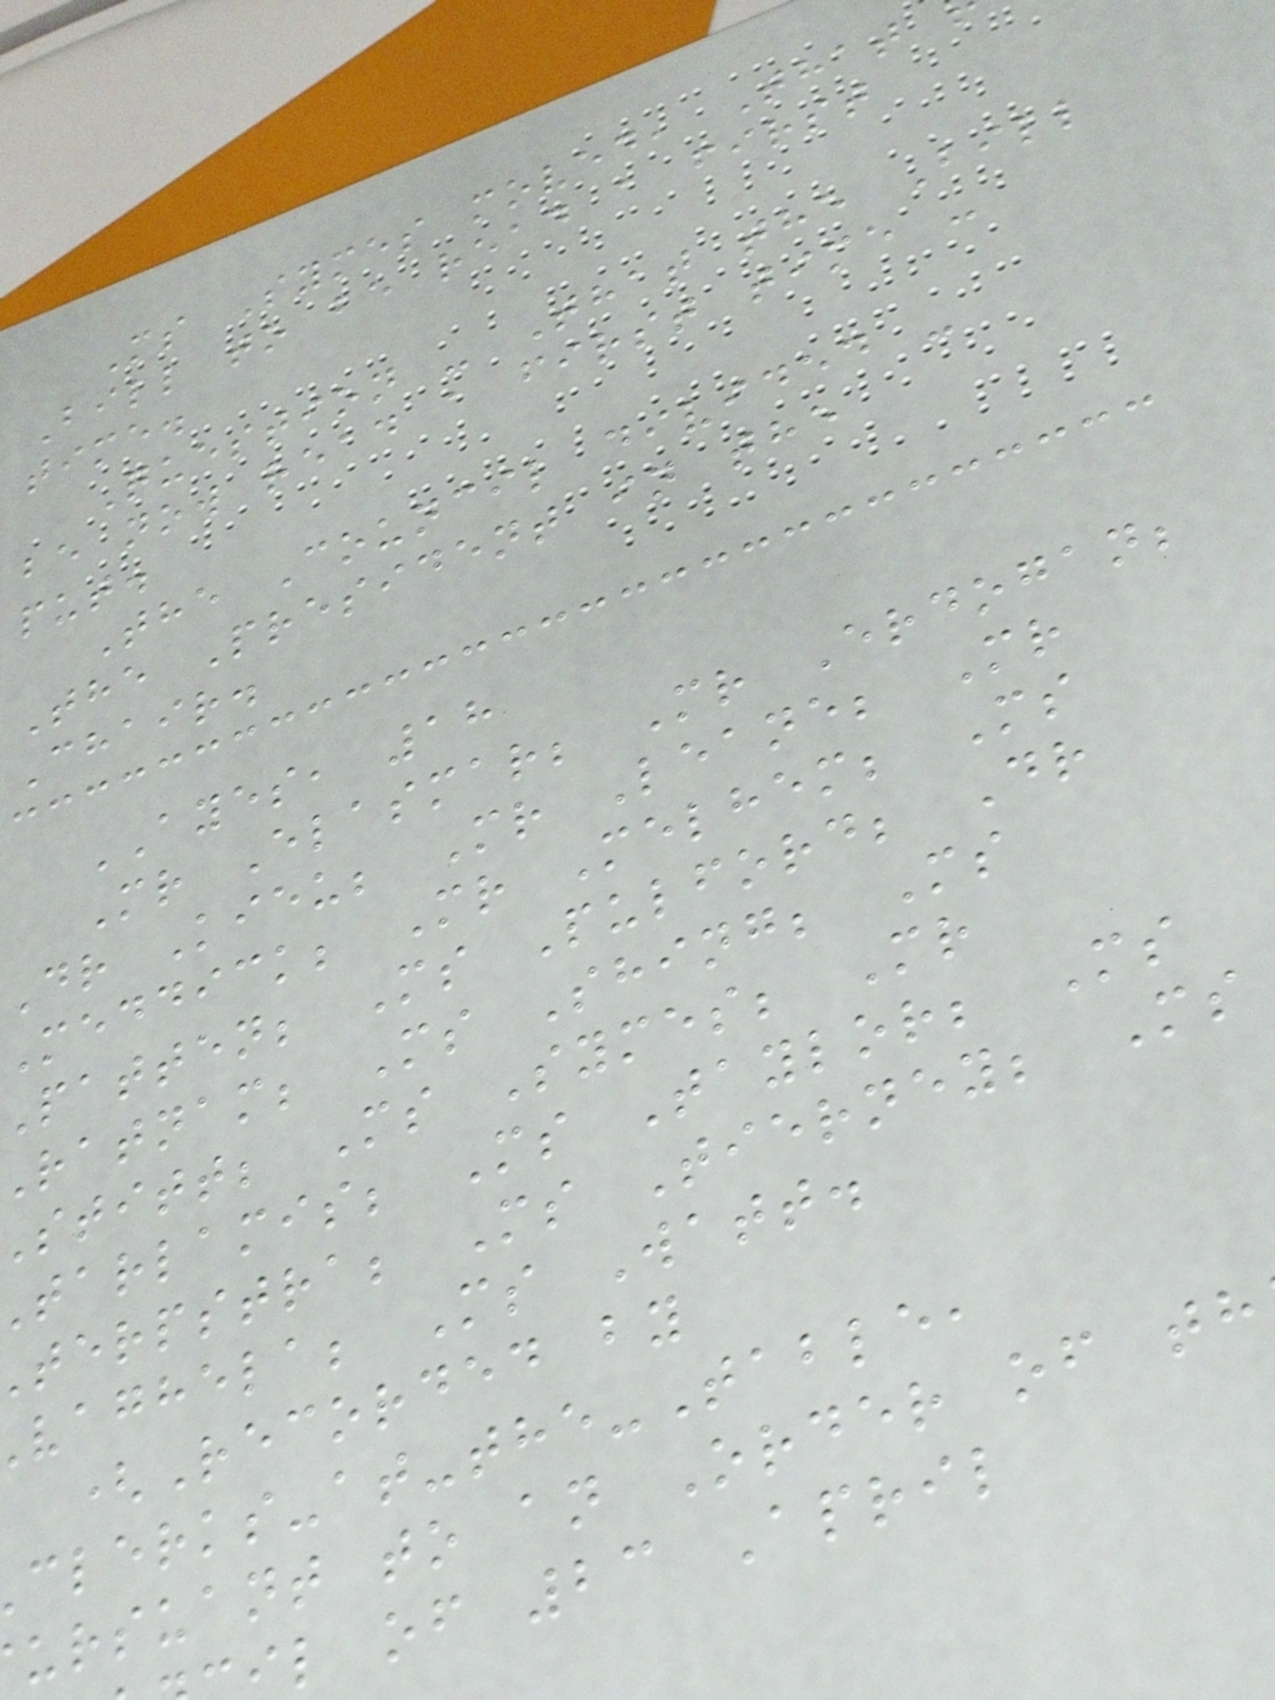Ms Symes moved, That
Bill to be read a first
time.
Question - That the Bill
be now read a first time -
put.
The Council divided -
The President in the
Chair.
AYES, 18
Mr Elasmar; Mr Erdogan;
Dr Kieu; Mr Leane; Mr
Meddick; Mr Melhem; Ms
Patten; Ms Pulford; Dr
ratnam; Ms Shing; Ms
stitt; Ms Symes; Mr
tarlamis; Ms Taylor; Ms
terpstra; Ms Tierney; Ms
vaghela; Ms Watt.
(Recorded by
lerks-at-the-Table,
ursuant to an Order of th
l of 23 April
